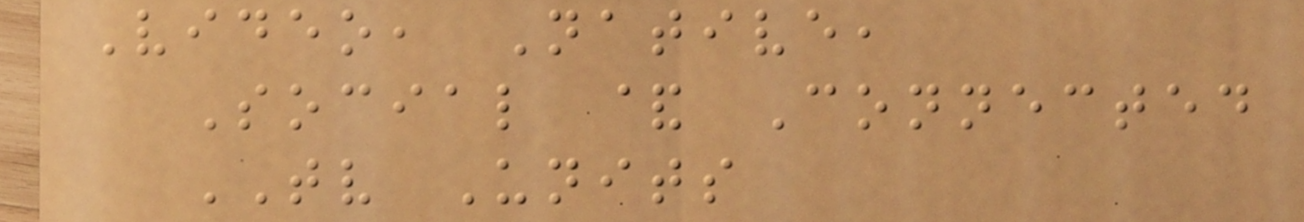Video, Native,
Social & Connected
TV Units
